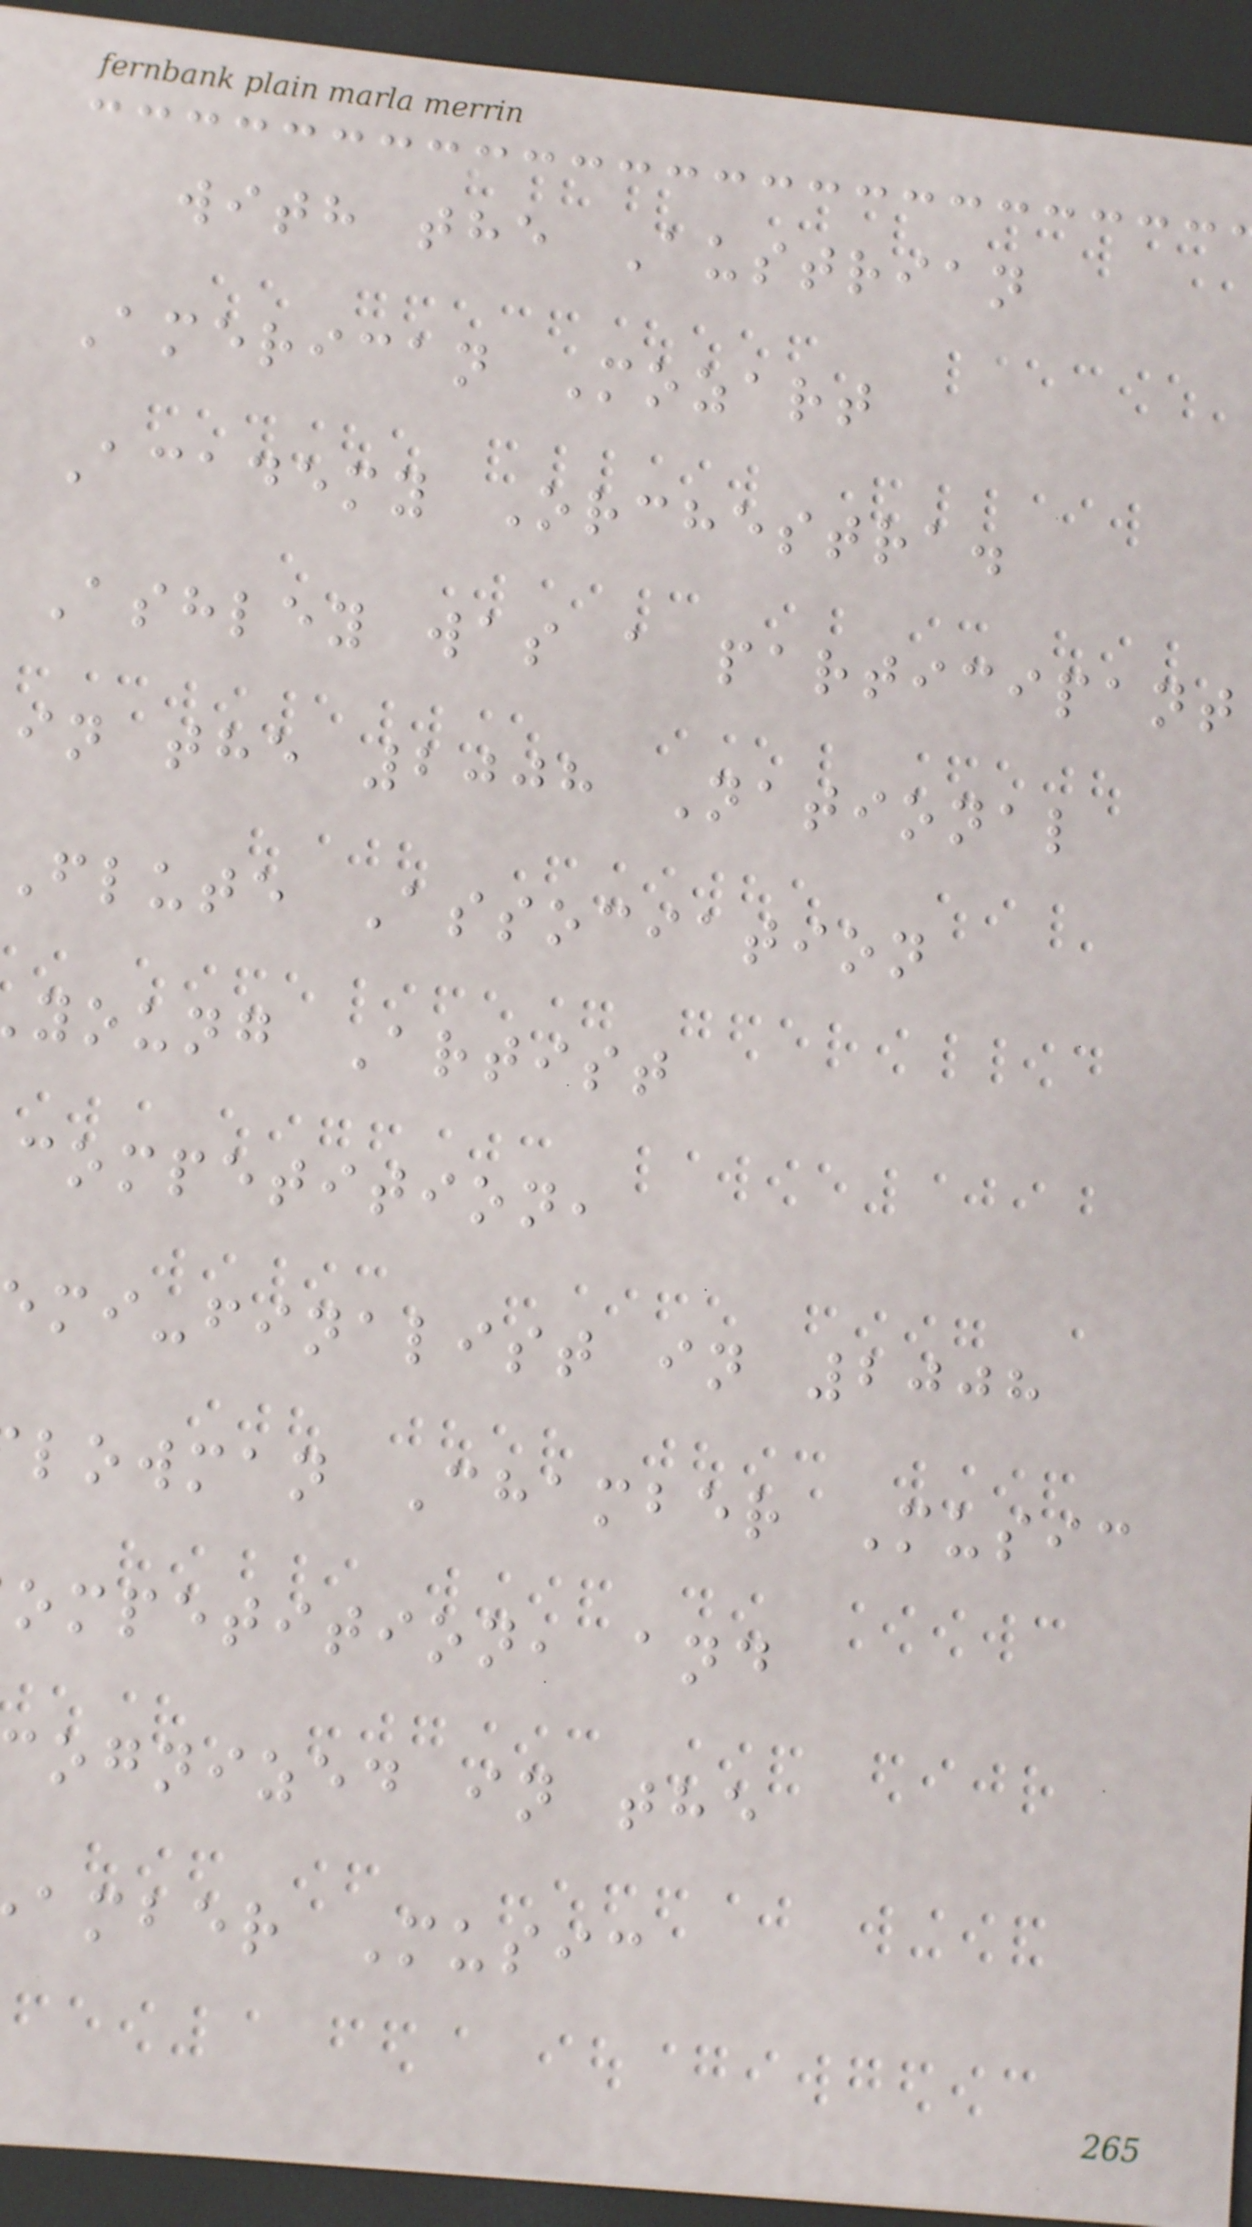with the Austrian
American Mozart
Academy Orchestra.
Ashley was a participant
in the 2008 National
flute Association
young Artist
competition,
mi-finalist in 2008
lowman Chamber Music
ompetition, and
ognized in the
amber Music
